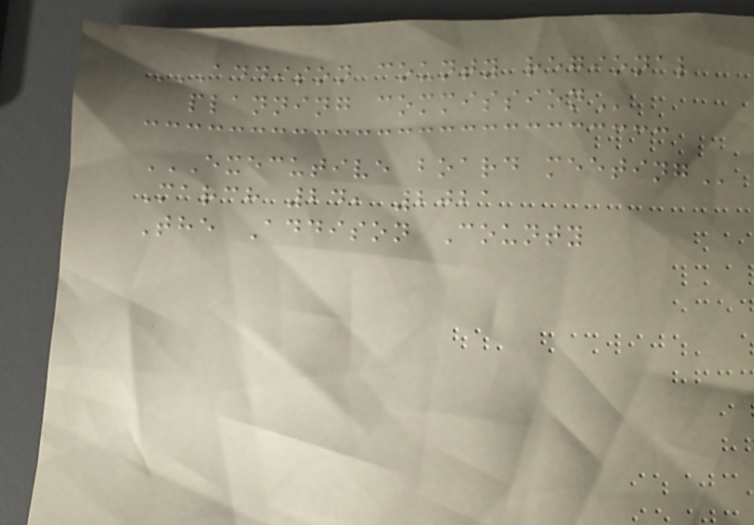ADDISON COUNTY REGIONAL
PLANNING COMMISSION
EXECUTIVE BOARD MEETING
March 24, 2021
The Addison County
